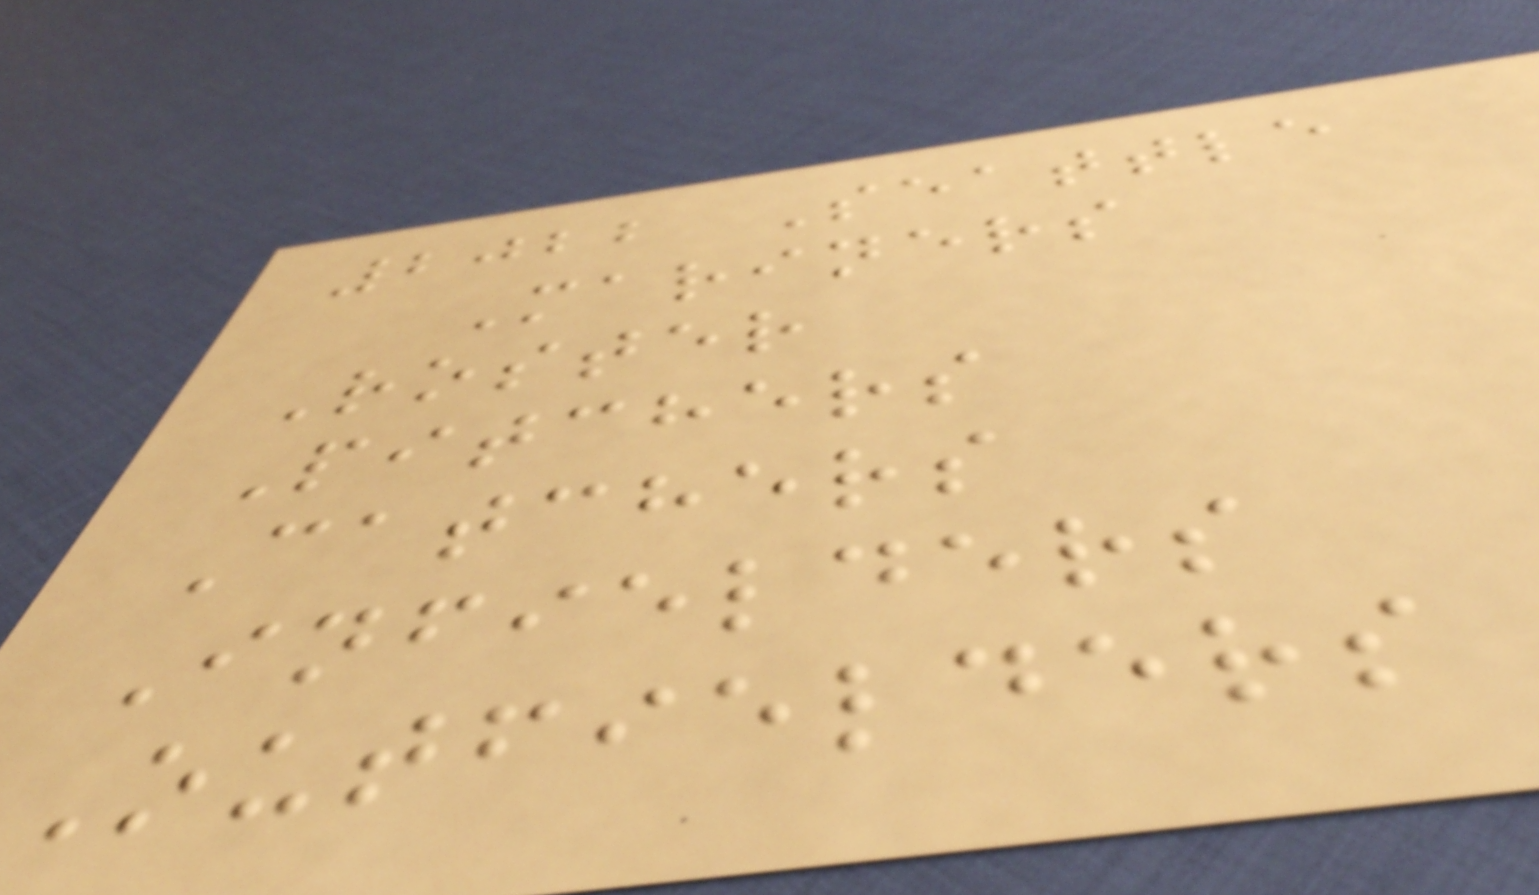2022 Seattle
Mariners
Roster
Pitchers
Catchers
Infielders
Outfielders
